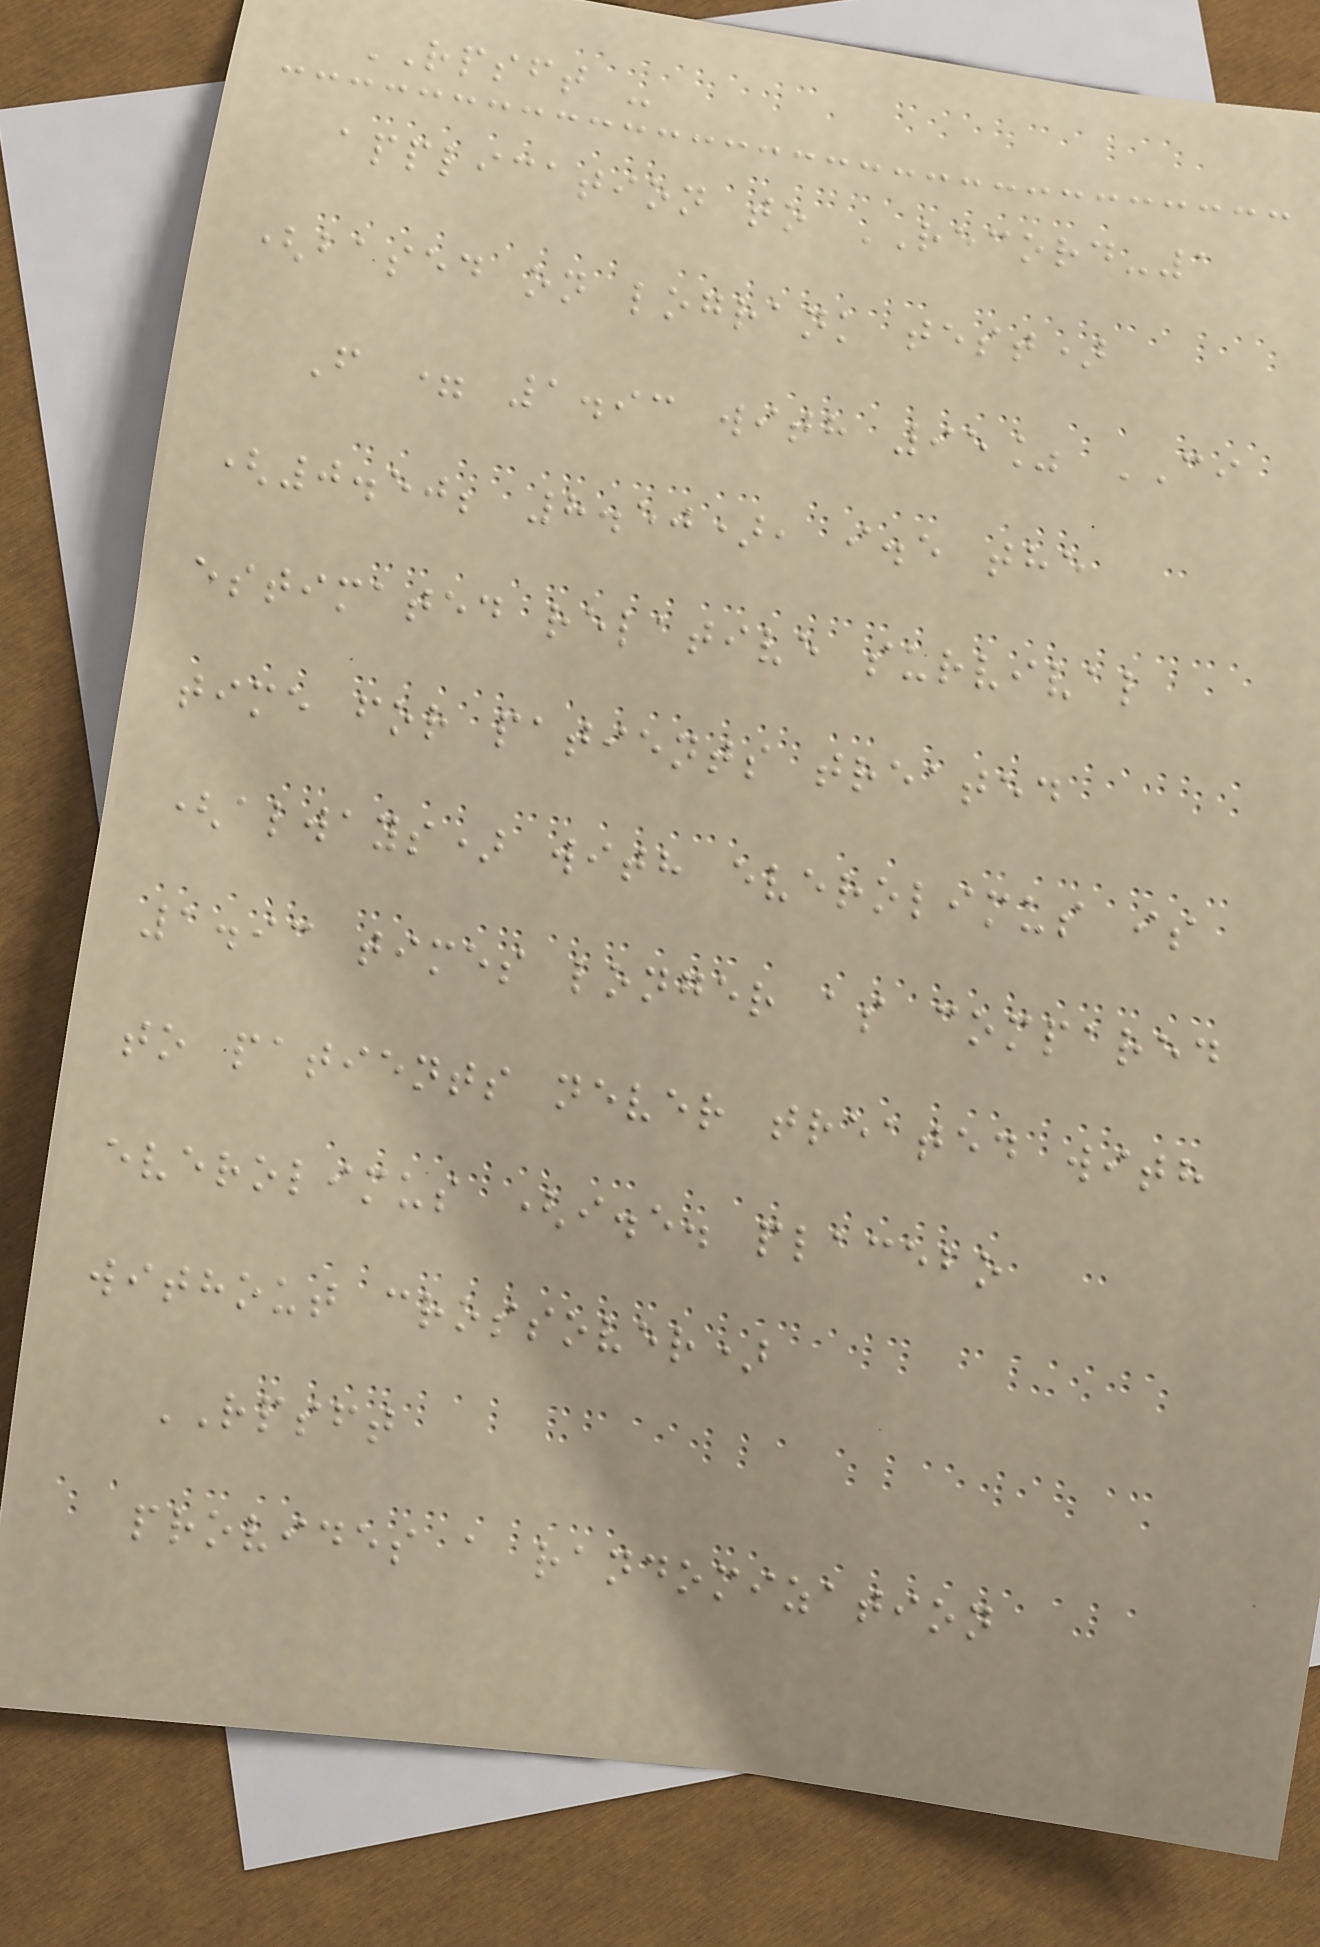RPSFT -
application to RECORD-1
(based on logrank test)
F = 1.93 with 95% CI
(0.50; 8.50), i.e the
estimated relative survival
time for patients treated
(always) with everolimus is
1.93 times longer as compared
to patients never treated with
everolimus (i.e. placebo
without crossover)
RPSFT
provides a randomization
